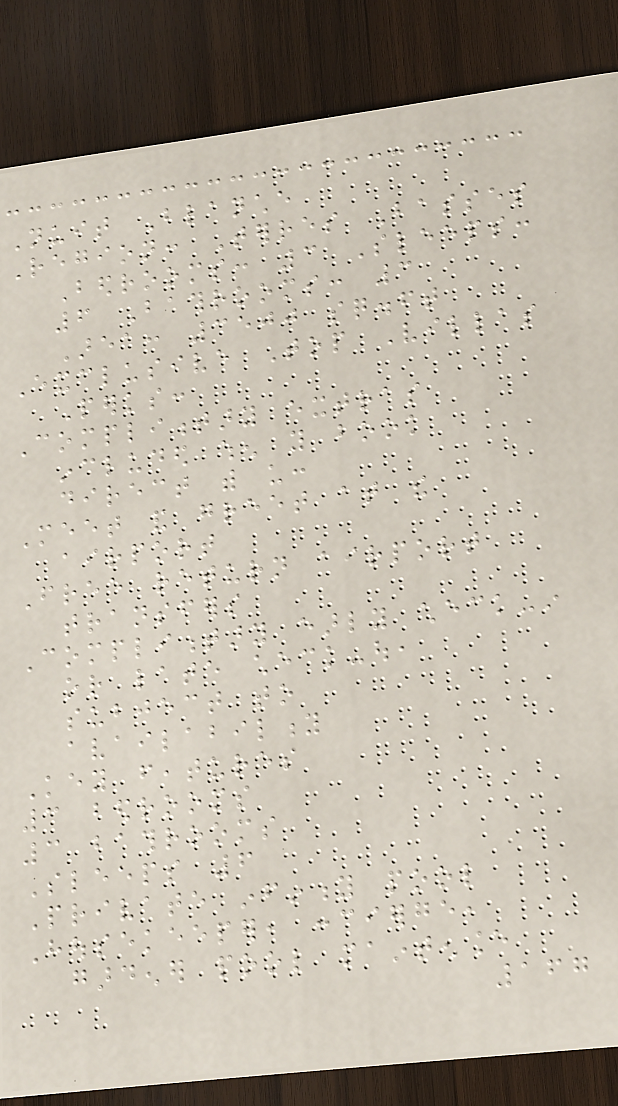Nuit Blanche
Region: Terres Basses
Bedrooms: 3 Sleeps:
6 Bathrooms: 3
Area: 3500 sq.ft
Exclusive Top Villas
Perks:
Complimentary extras
included when you book
direct with us:
Meet and greet at the
airport
Free return airport
transfers
Complimentary early check-in
or late check-out,
subject to
availability
Key features
3 bedrooms
3 bathrooms
Sleeps 6
Private infinity pool
Housekeeper, concierge,
gardener pool maintenance
167
